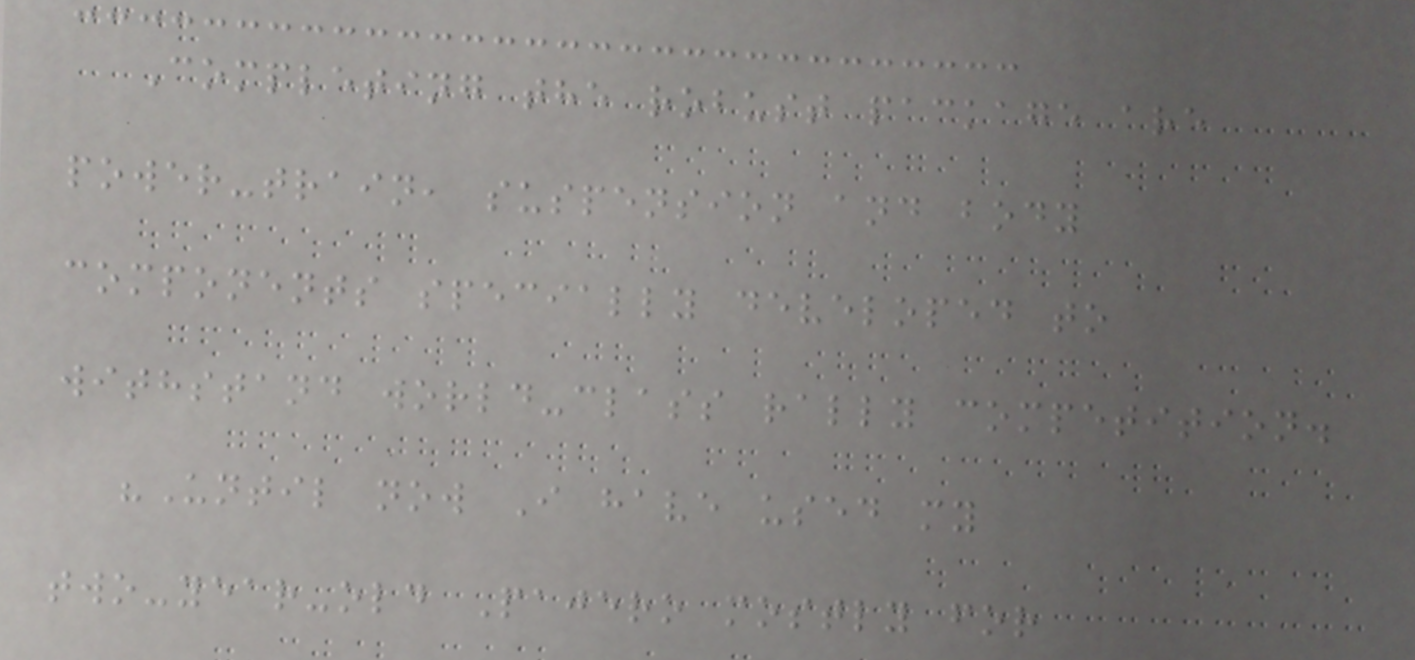Completing the robust package are
power-train, suspension and body
components specially developed to
withstand world-class rally competition.
"Until now I have used my
two-year-old Pajero mostly for
